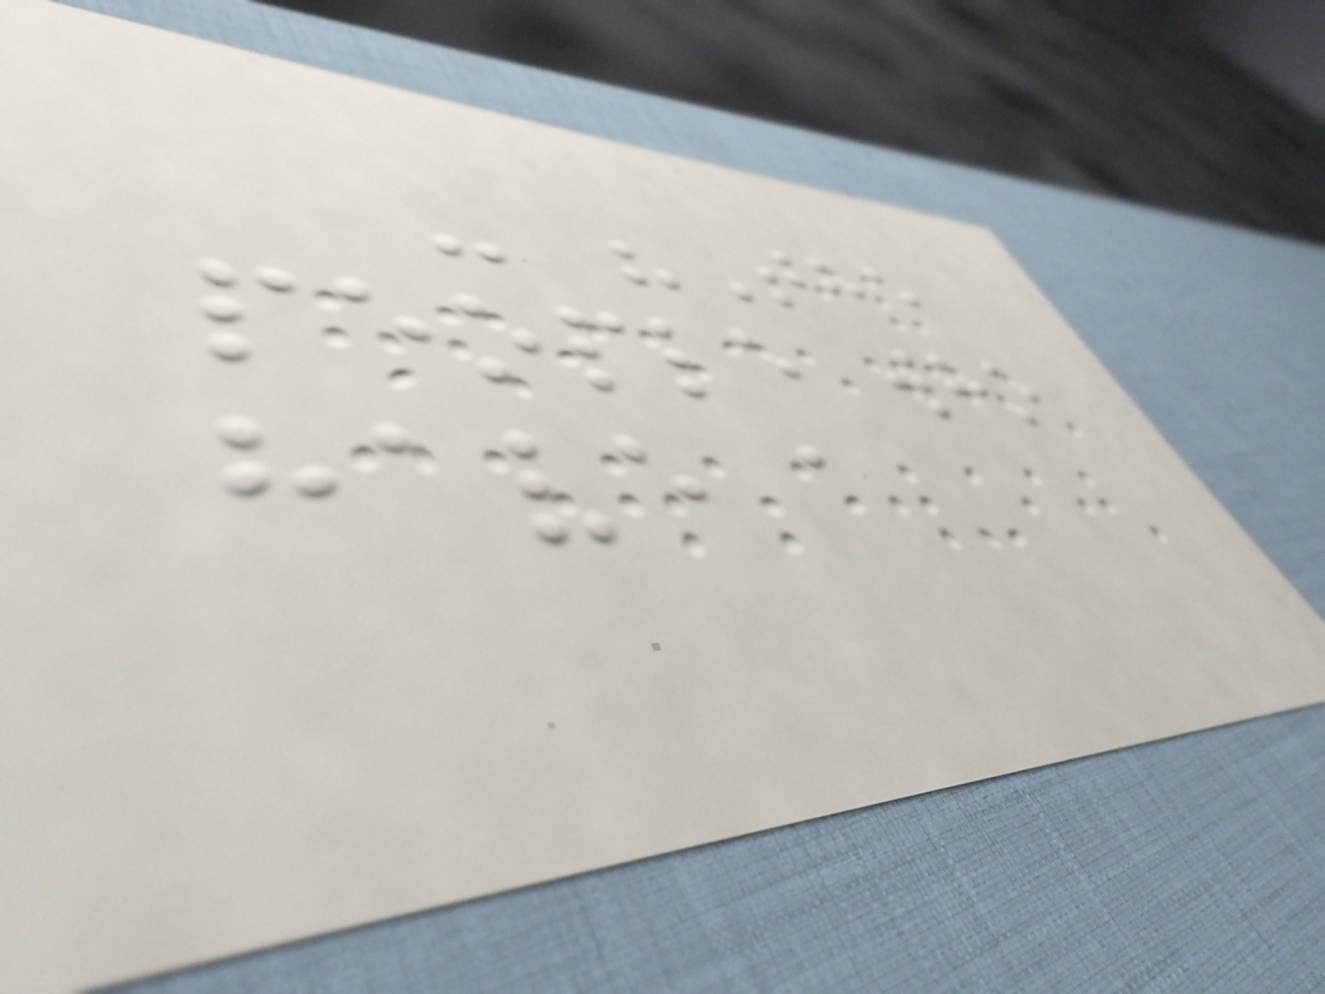- "The
people who
have a
